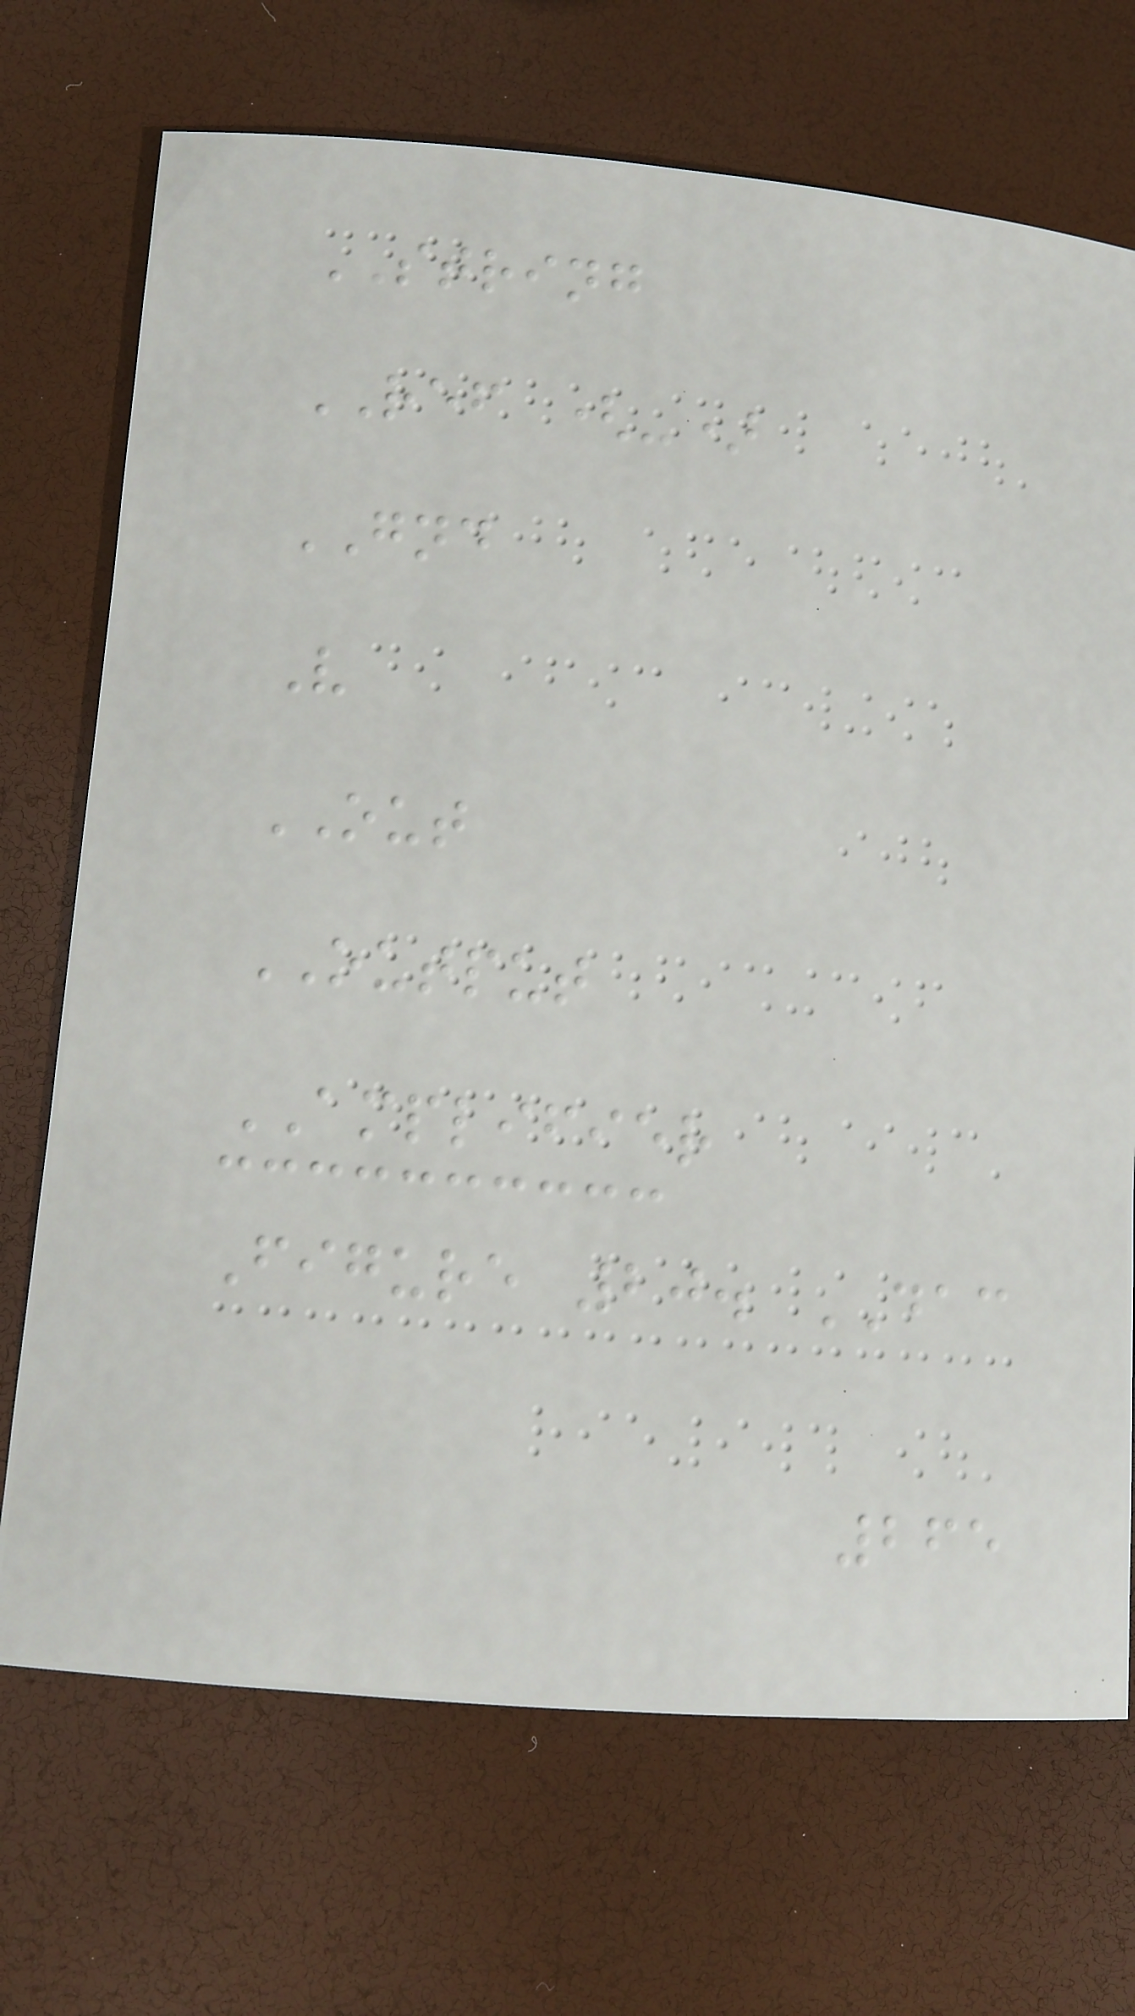STRING
REF (-)
GND
V
OUT
OUTPUT
AMPLIFIER
Figure 20. DAC
265
